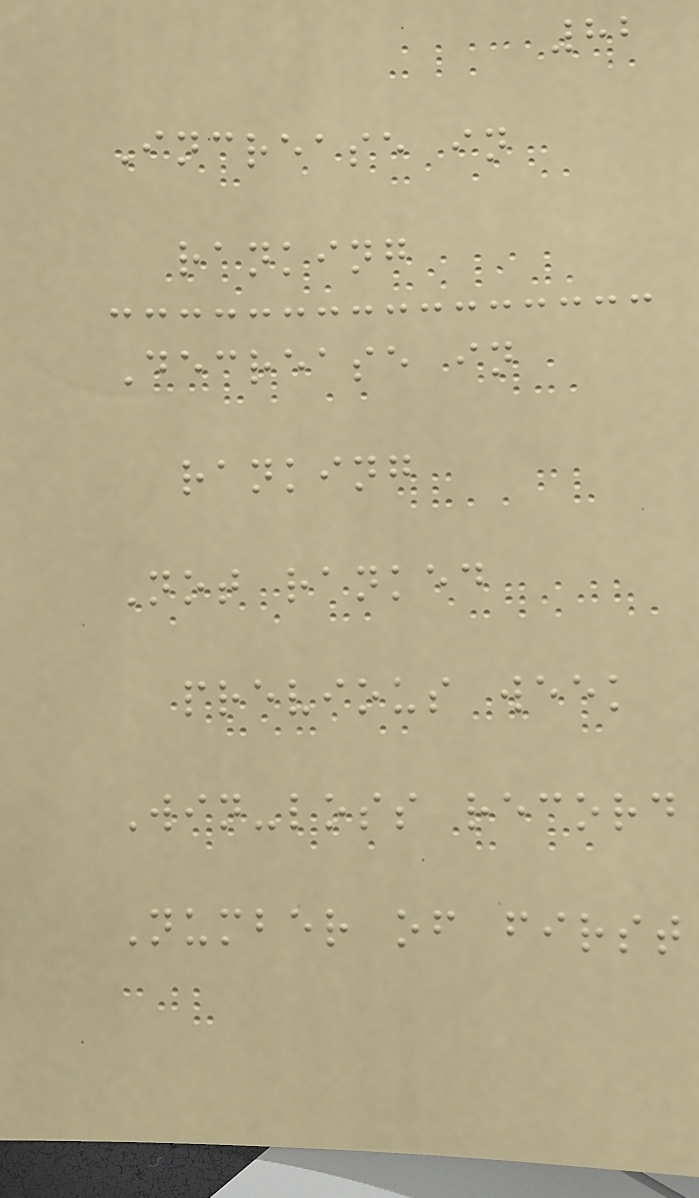82
Increase in
ranking
Decrease in
ranking
Not ranked
previous week
Win-loss record
Number of first
